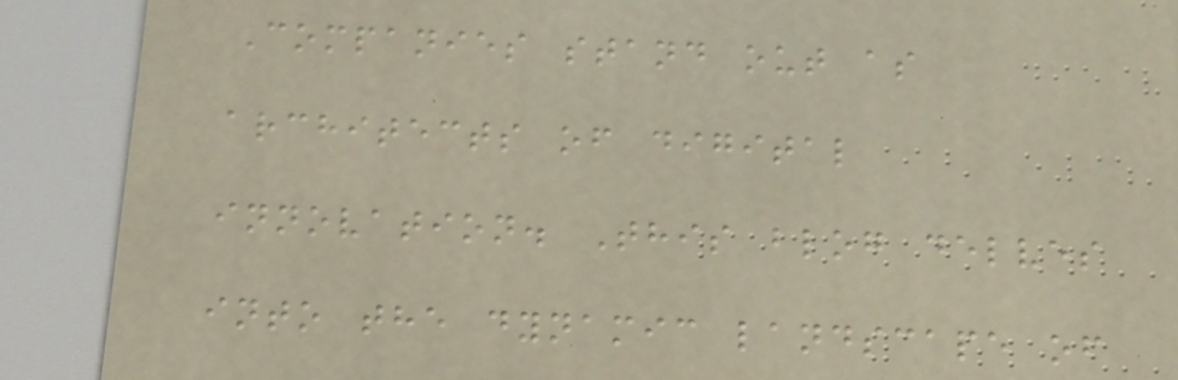Companies stand out as
architects of digital
innovation. This blog delves
into the dynamic landscape of
